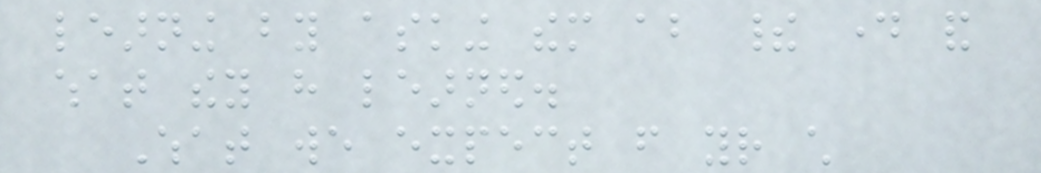learning by asking them about their day and
what they have learned.
What we expect from your child
